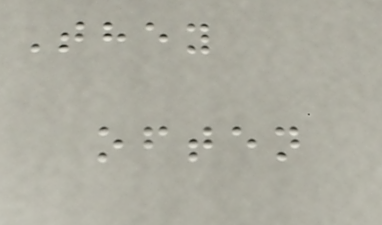They
often
